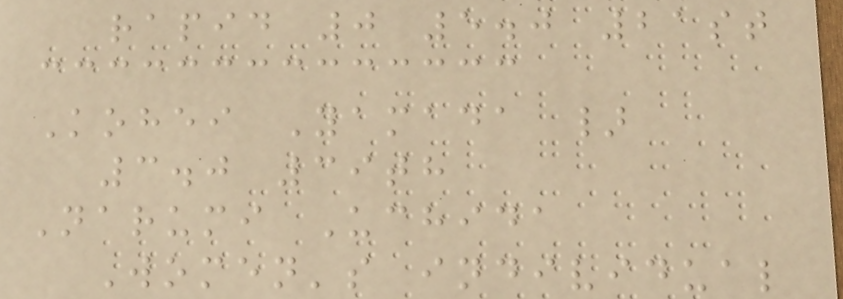rapid 0 5.0 21st
Kohei Yamada }
3.0 39th
Narumi Uchida
Women's individual
